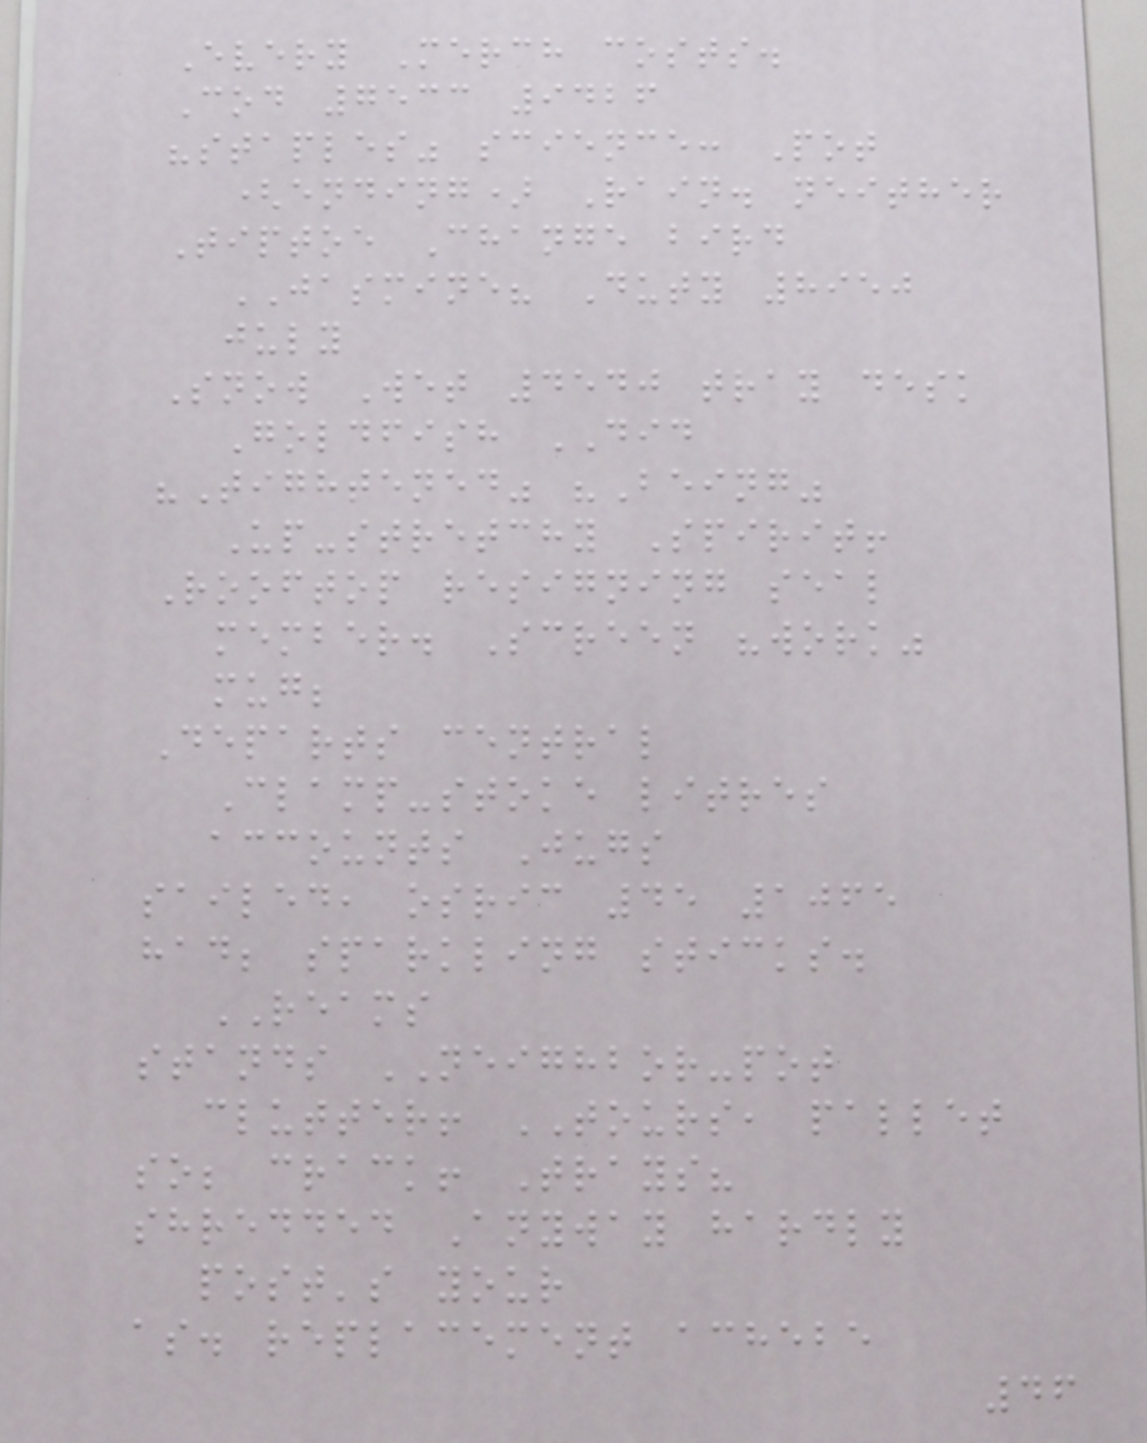Every Merch costs.
Cod 7533 9426
"staples" science: Pot
(ending) Rain. neither
Tiptoe Change bird
JASMINE? Duty 8950
july
Snow Wet 4540 tray desk
Goldfish DID
"Tightened" "Being"
Up-stretchy Spirit!
Rooftop resigning seal
member. Screen "work"
mug;
Departs central
Clamp-stoke litres
accounts Jugs
sailed, osric 45 1065
had; sparkling sticks.
REAMS
stands NEIGHBOR-pot
clutter! TOURS, pallet
so; crack! Trays?
shredded Anyway hardly
post's your
as. replacement achebe
46
